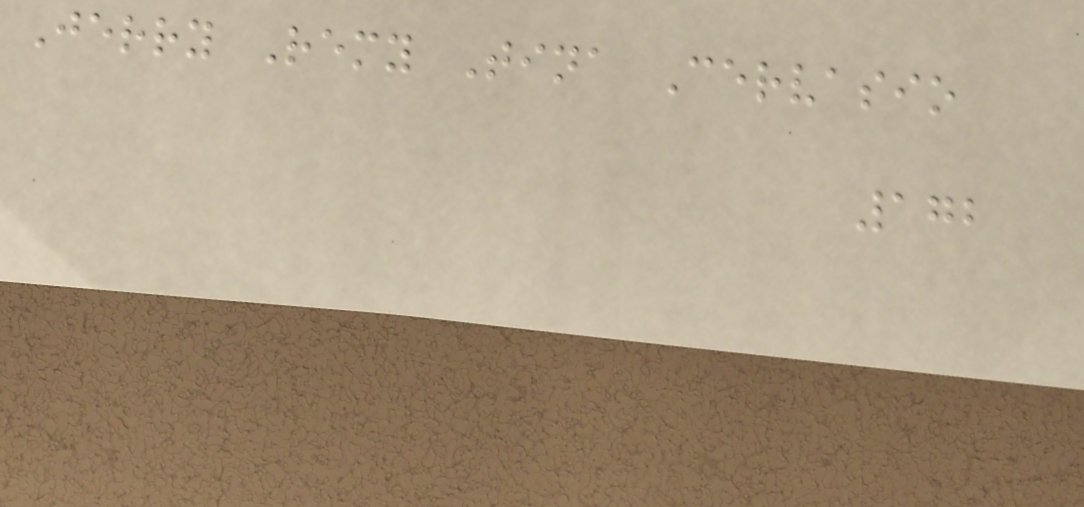Jerry Remy Tina Cervasio
172
